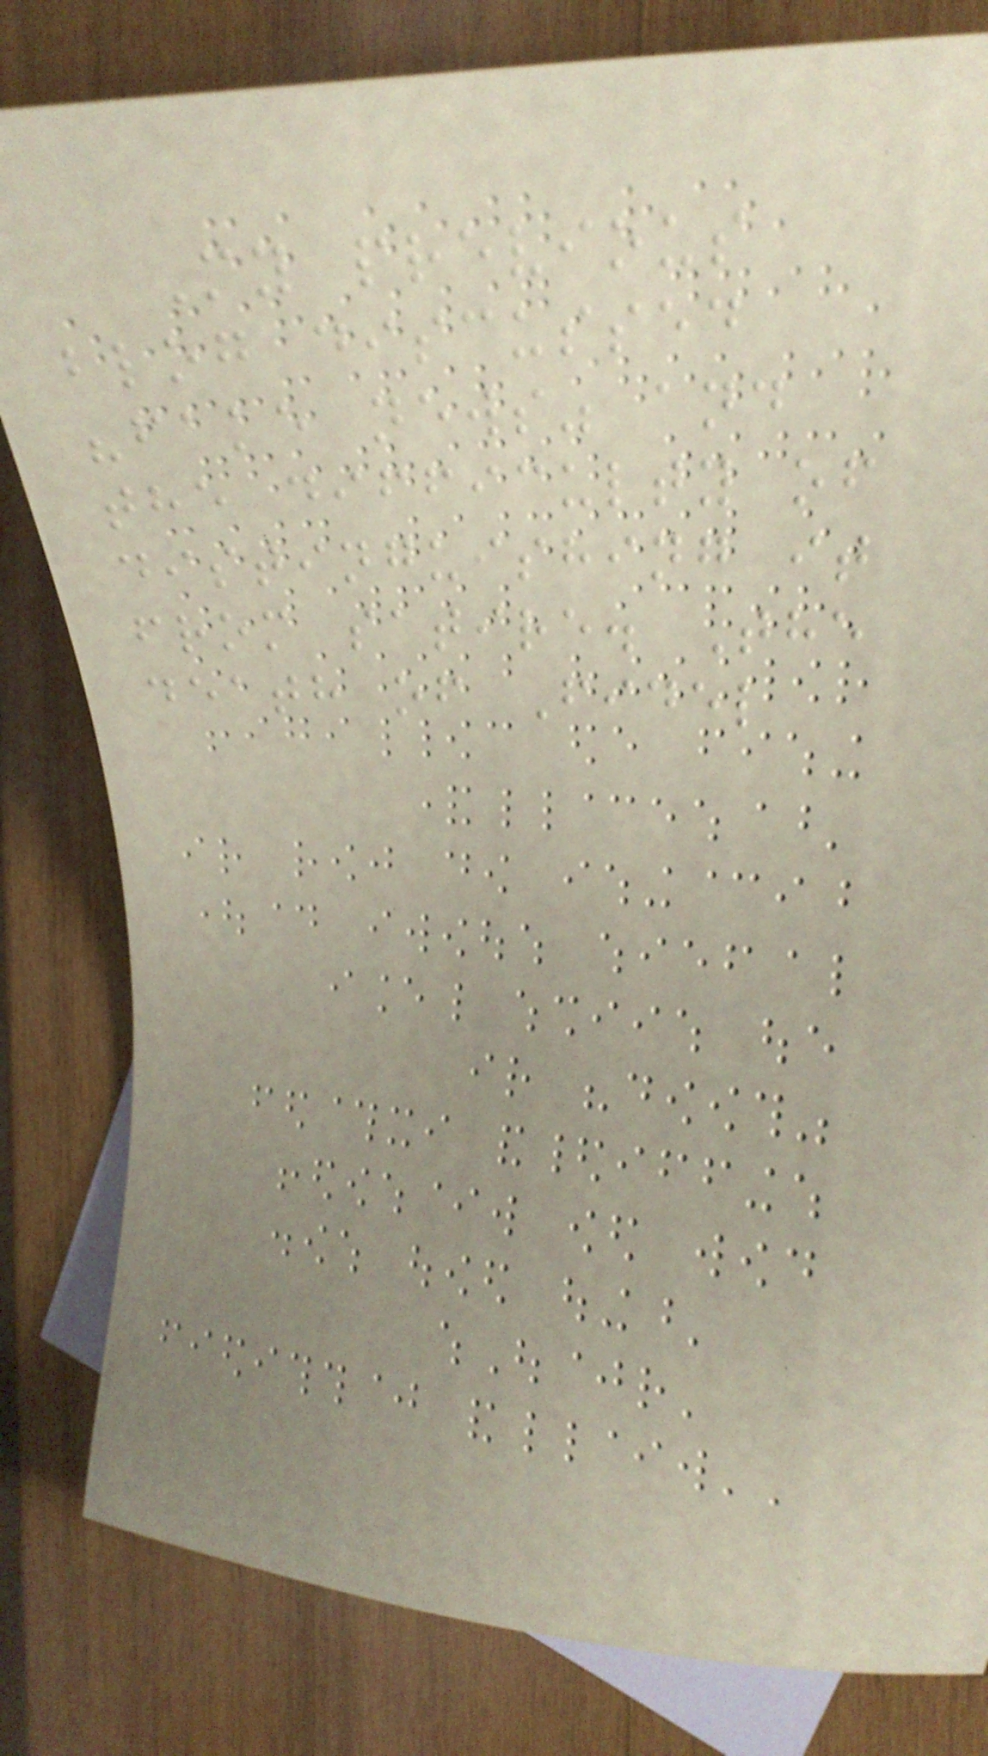My previous
blog discussed
"fake news" and
the difficulty of
distinguishing it
from satire. The
death of Fidel
